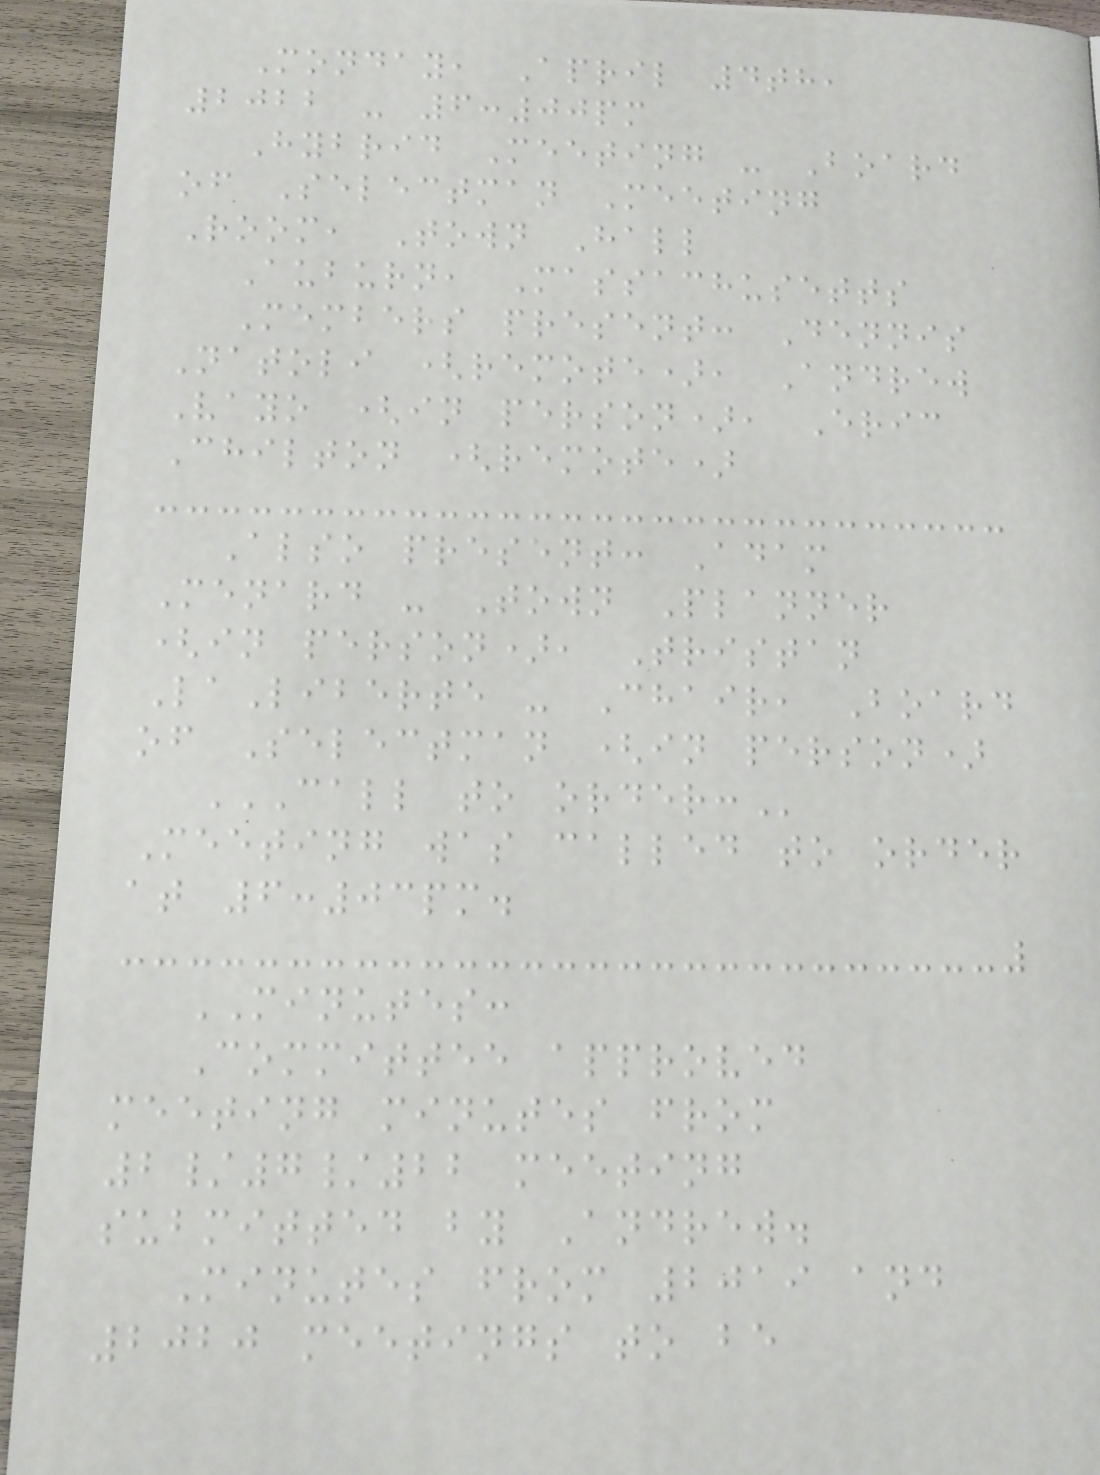Monday, April 4th,
2022 - 6:00pm
Hybrid Meeting - Board
of Selectman Meeting
Room, Town Hall
Auburn, Massachusetts
Members present: Dennis
Natoli (remote), Andrew
Vayo (in person), Eric
Chilton (remote)
Also present: Adam
Menard - Town Planner
(in person), Tristan
LaLiberte - Chair, Board
of Selectman (in person)
CALL TO ORDER:
Meeting was called to order
at 6:03pm.
MINUTES:
Committee approved
meeting minutes from
2/7/22 meeting
submitted by Andrew.
Minutes from 2019 and
2020 meetings to be
